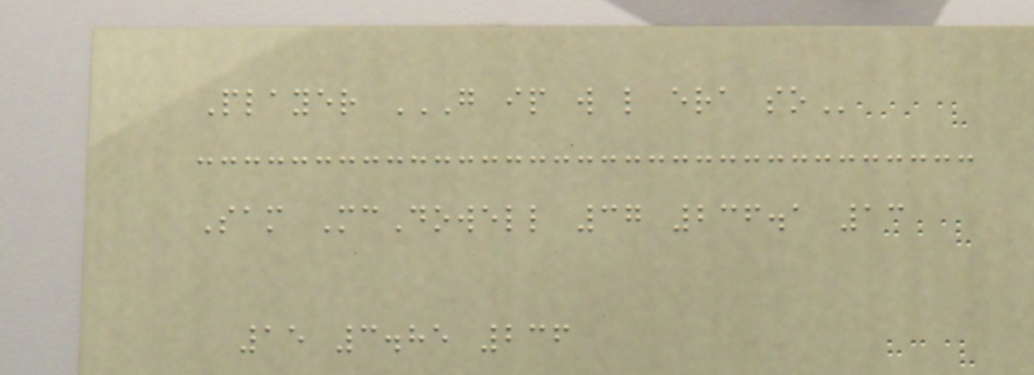Player G IP W L ERA SO
Sam McDowell 37 236.1 13
15 3.85 236
